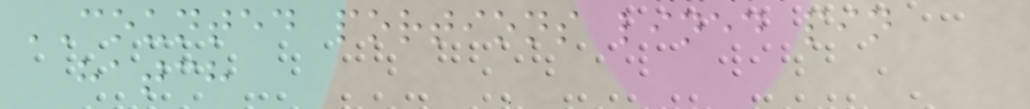COUNTED portions lined pin
hatch
